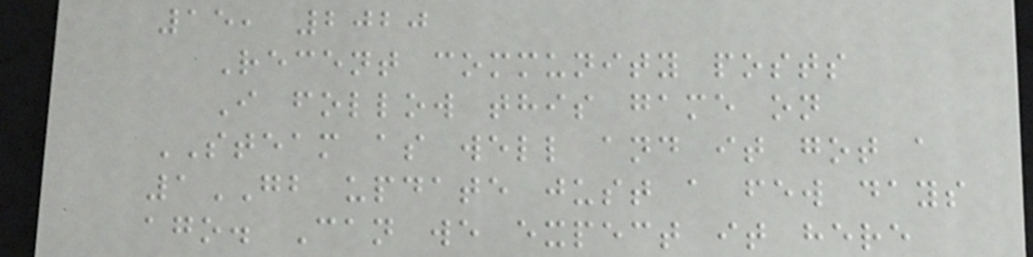15, 2020
Recent community posts
I follow this game on
STEAM as well and it got a
1GB update just a few days
ago. Can we expect it here
